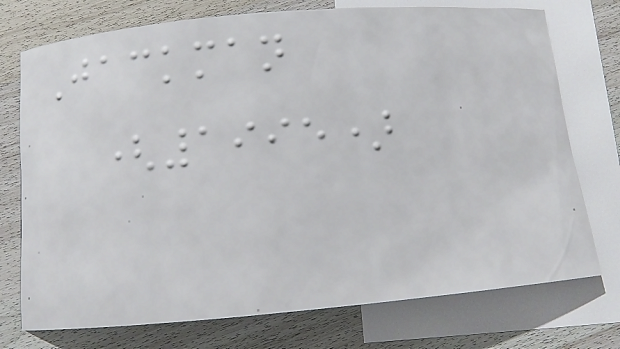Jackman
(1995)
